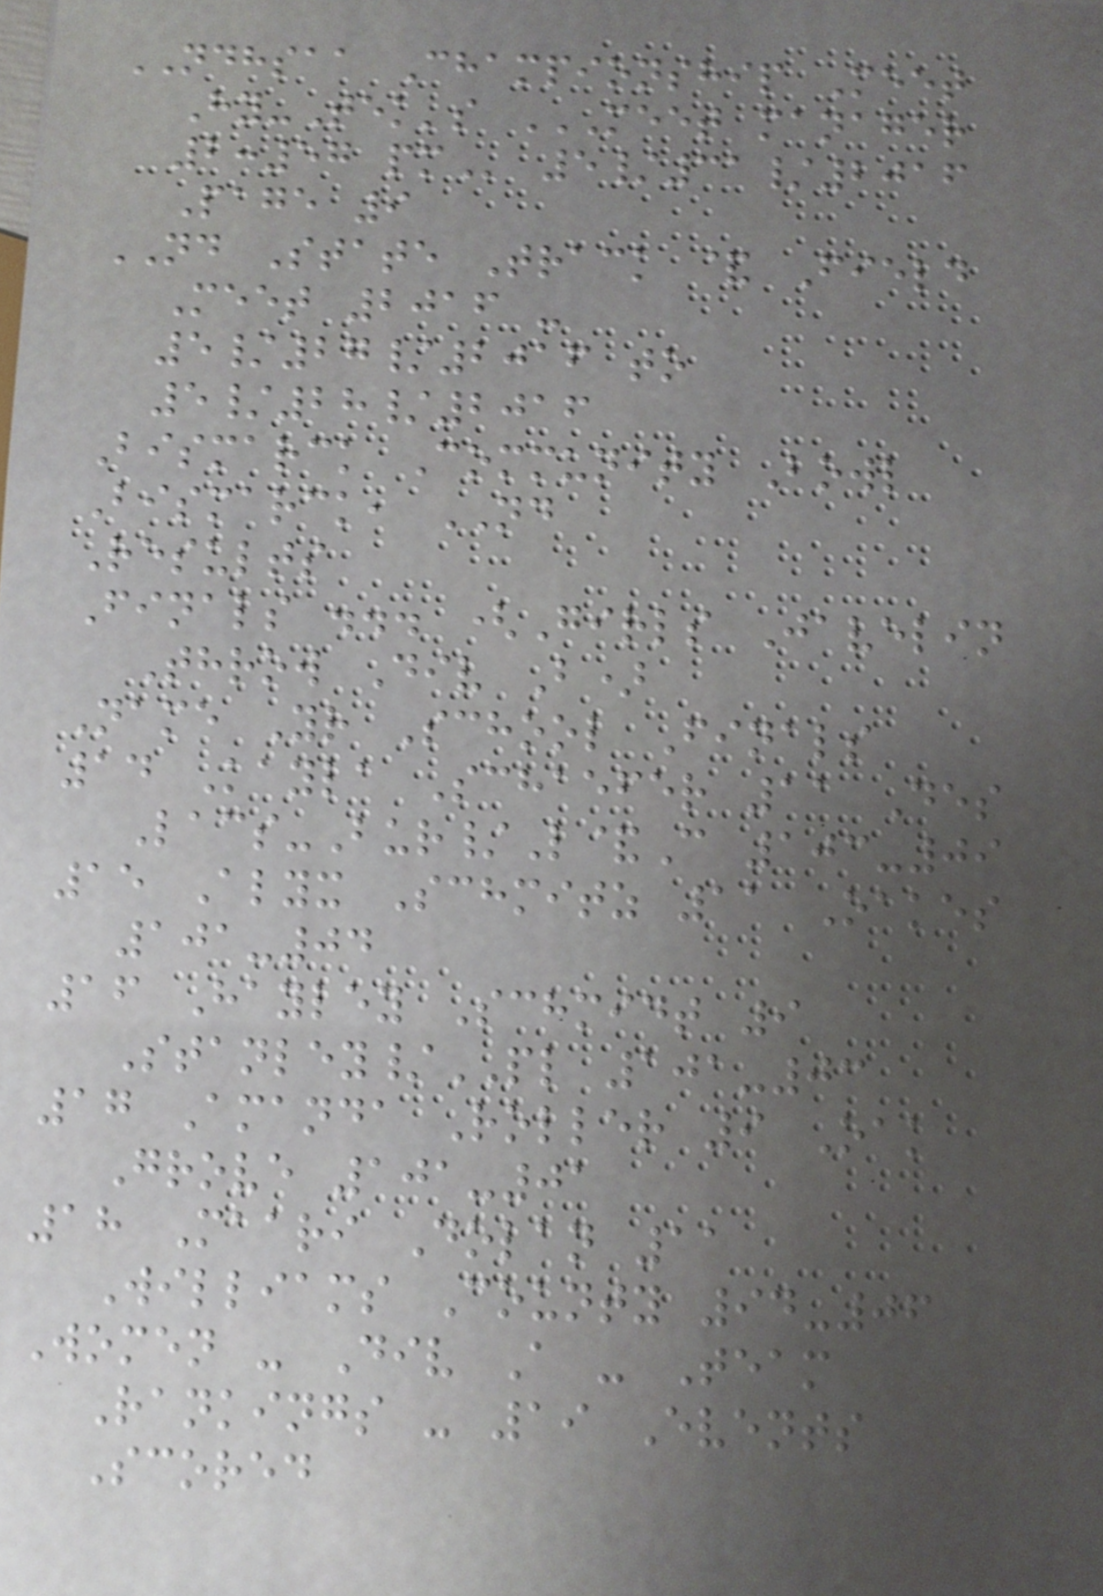NDHSAA Championship Meet
Hy-Tek's MEET MANAGER
2:57 PM 5/31/2016
Page 9
ND State Track & Field
Meet 2016 -
5/27/2016 to
5/28/2016
Bismarck Community Bowl
Bismarck, ND
Results
Finals ... (Girls Javelin
Throw Div B)
Name Yr School Finals
14 Kayla Schaefer 11 Des
Lacs-Bur/L&C 103-09
15 Alyx Schmitz 11 Oakes
101-04
16 Hayley Schmidt 9
Stanley/PL 101-03
17 Amanda Roller 9 Oak
Grove 101-01
18 Maari Dolan 11
Williams County 94-06
Women - Div A - Team
Rankings - 19 Events
Scored
